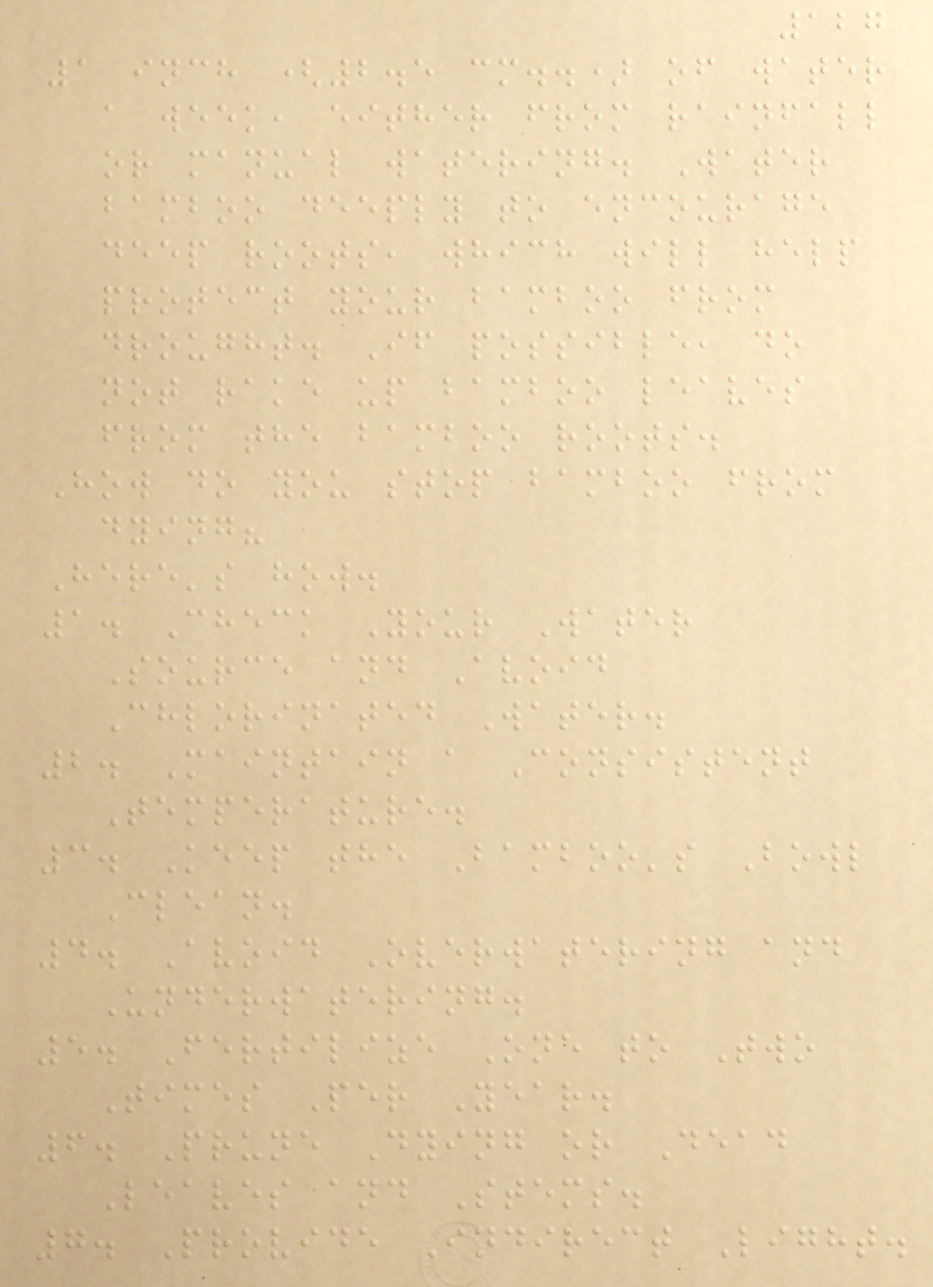127
1 inch (2.5 cm..) of water
a week, either from rainfall
or manual watering. Water
bamboo deeply to encourage
deep roots, which will help
protect your bamboo from
drought. If possible, do
not rake up bamboo leaves
from the bamboo roots.
How do you stop bamboo from
dying?
Here's how.
1. Check Your Water
Source and Avoid
Chlorinated Water.
2. Maintain a Consistent
Temperature.
3. Keep the Bamboo's Bowl
Clean.
4. Avoid Overwatering and
Underwatering.
5. Fertilize One to Two
Times Per Year.
6. Prune Dying or Dead
Leaves and Stems.
7. Provide Indirect Light.
